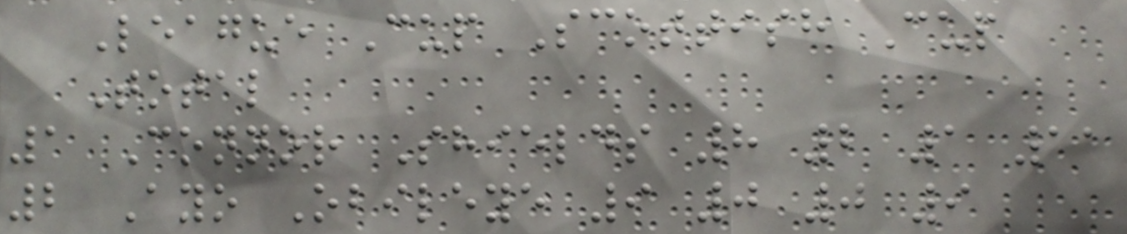League Cup Scottish Cup
Total
1 Connor Shields 8 2 1 11
2 Ayo Obileye 9 0 0 9
